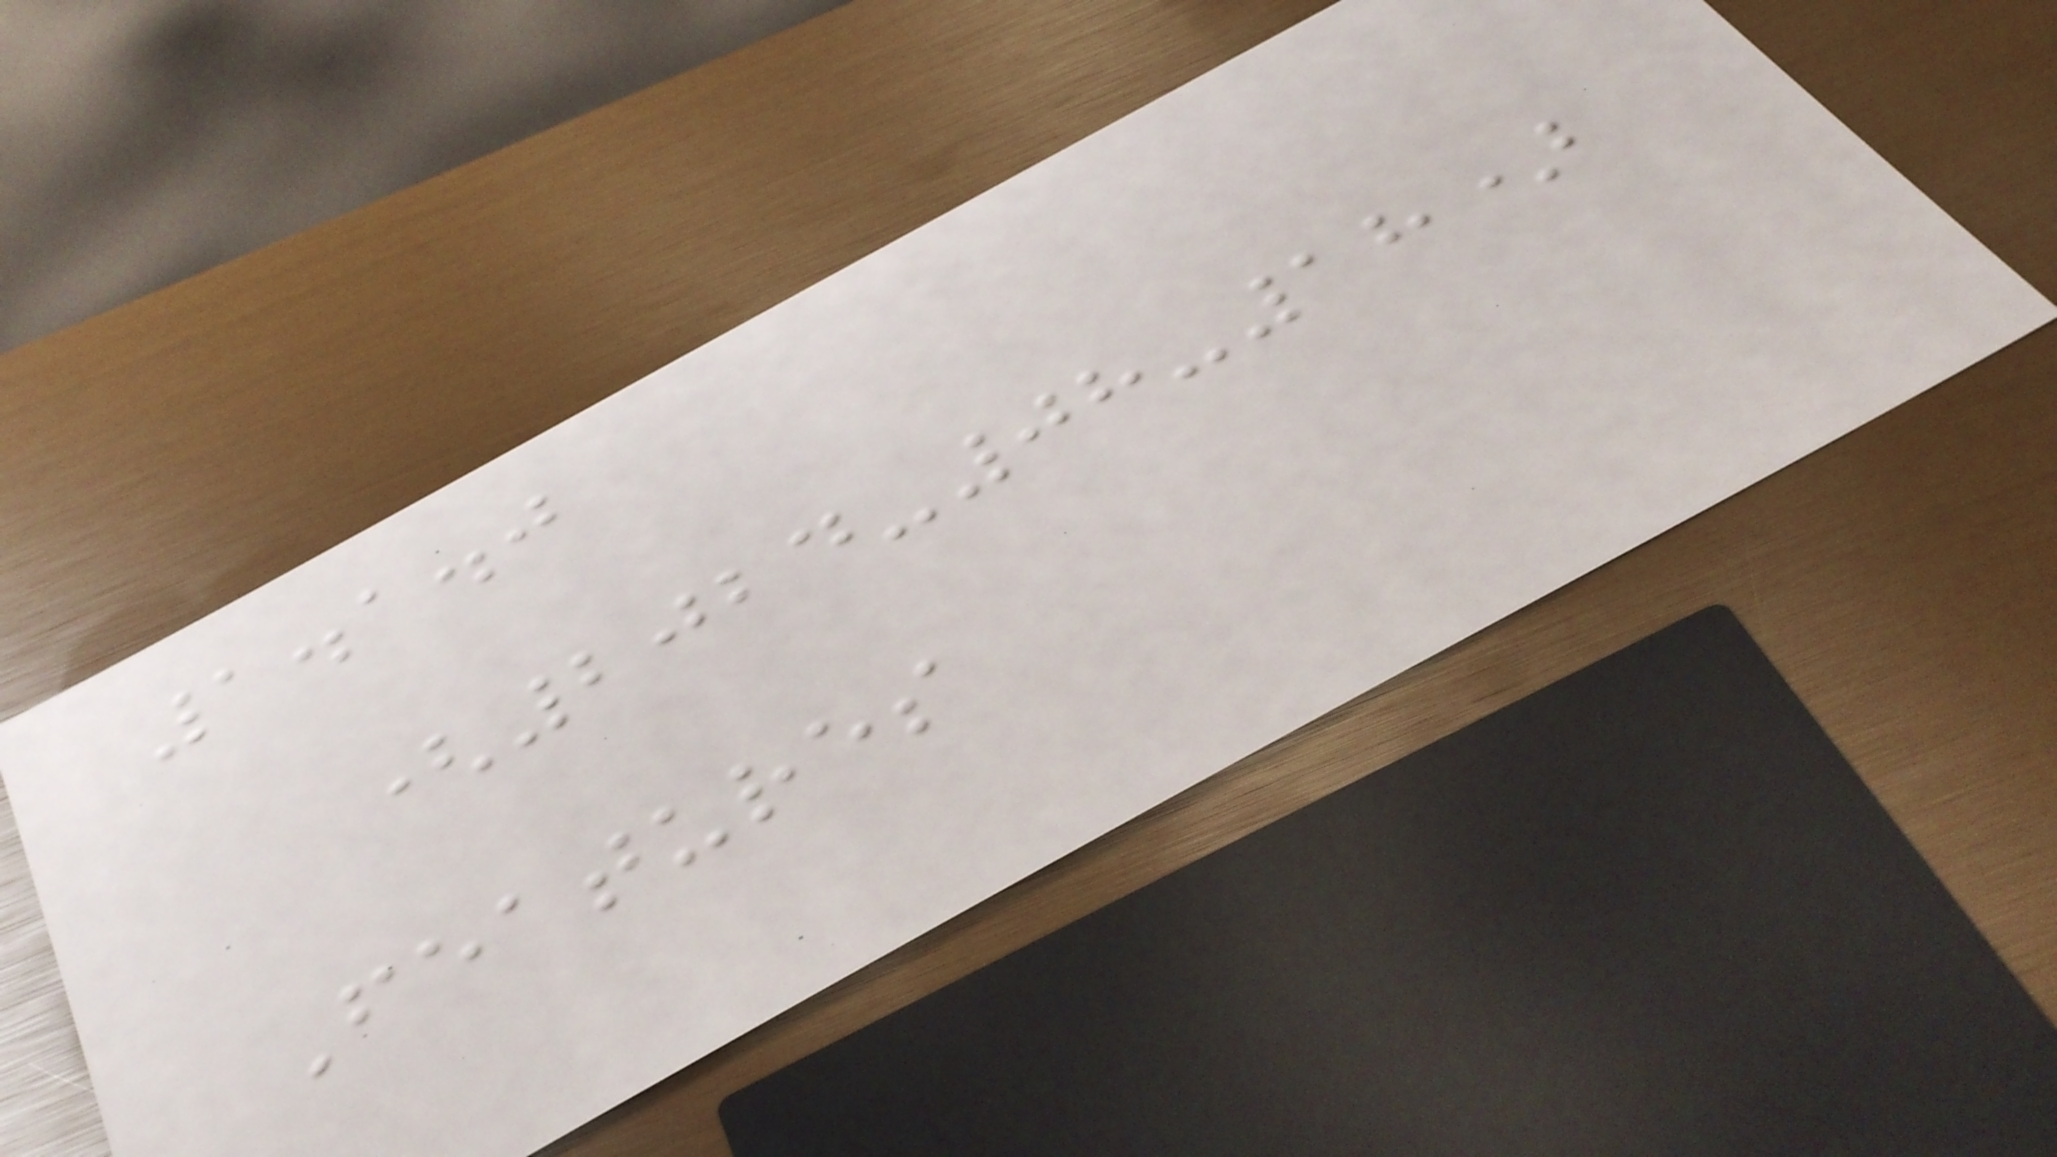1.1.0
(2024-08-18)
Features
